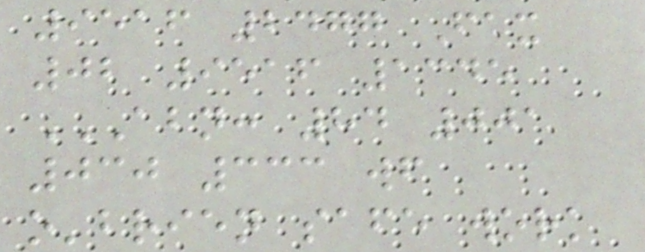9516 2477 Fax
02 9516 1345
ABN: 84 001
030 333 WF
O'BRIEN SAFE WORK
